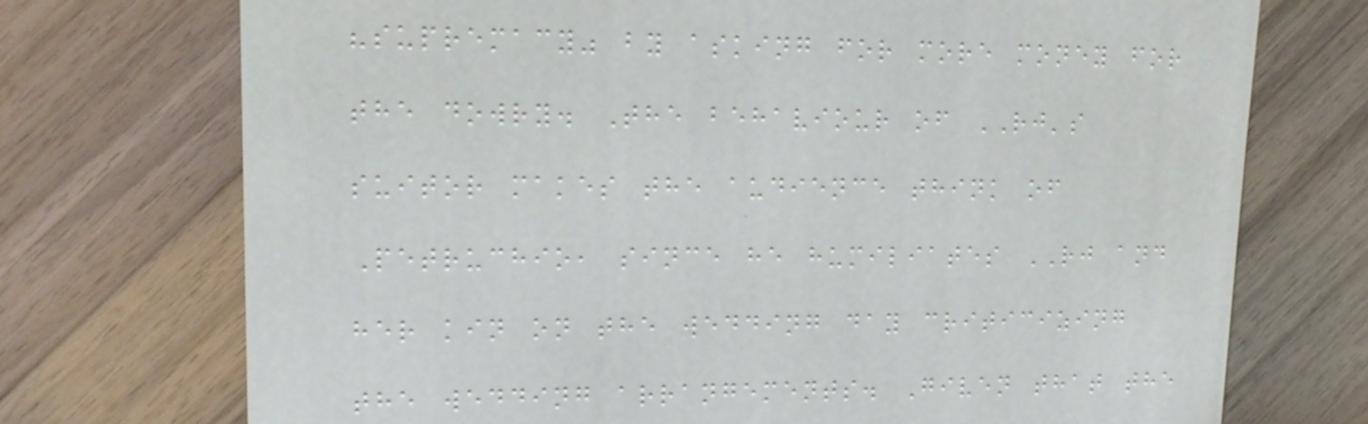"supremacy" by asking for more money for
the dowry. The behaviour of RJ's
suitor makes the audience think of
Petruchio, since he humiliates RJ and
her kin on the wedding day criticizing
the wedding arrangements. Given that the
